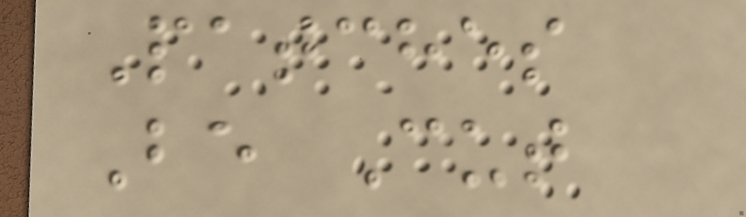Patches
Be Cut
